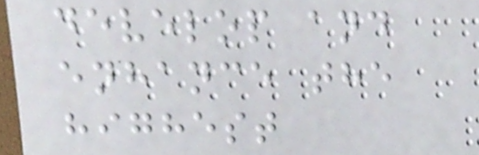develop and
enhance the
highest
